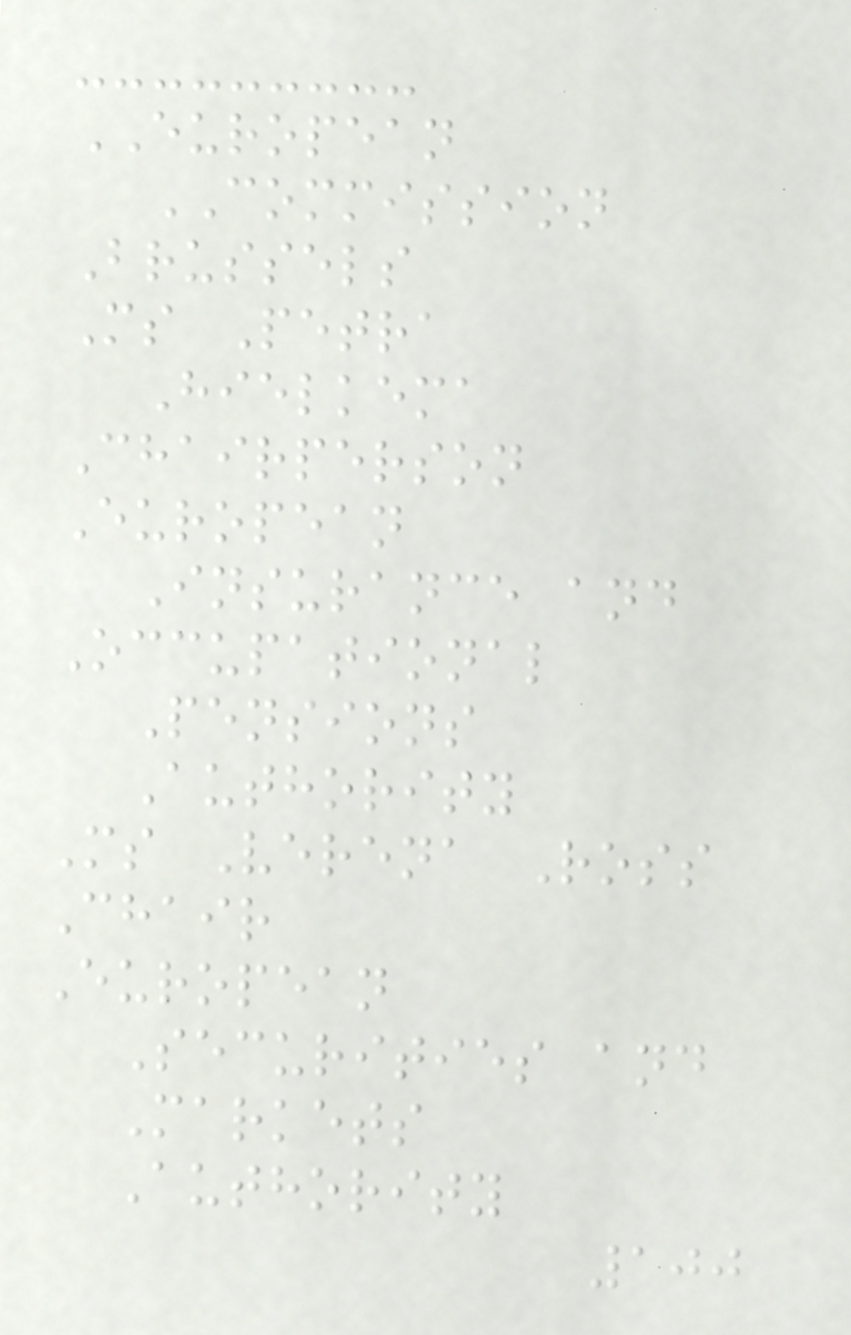EUROPEAN
COMMISSION
Brussels
Ms Petra
Hielkema
Chairperson
European
Insurance and
Occupational
Pensions
Authority
Ms Verena Ross
Chair
European
Securities and
Markets
Authority
100
